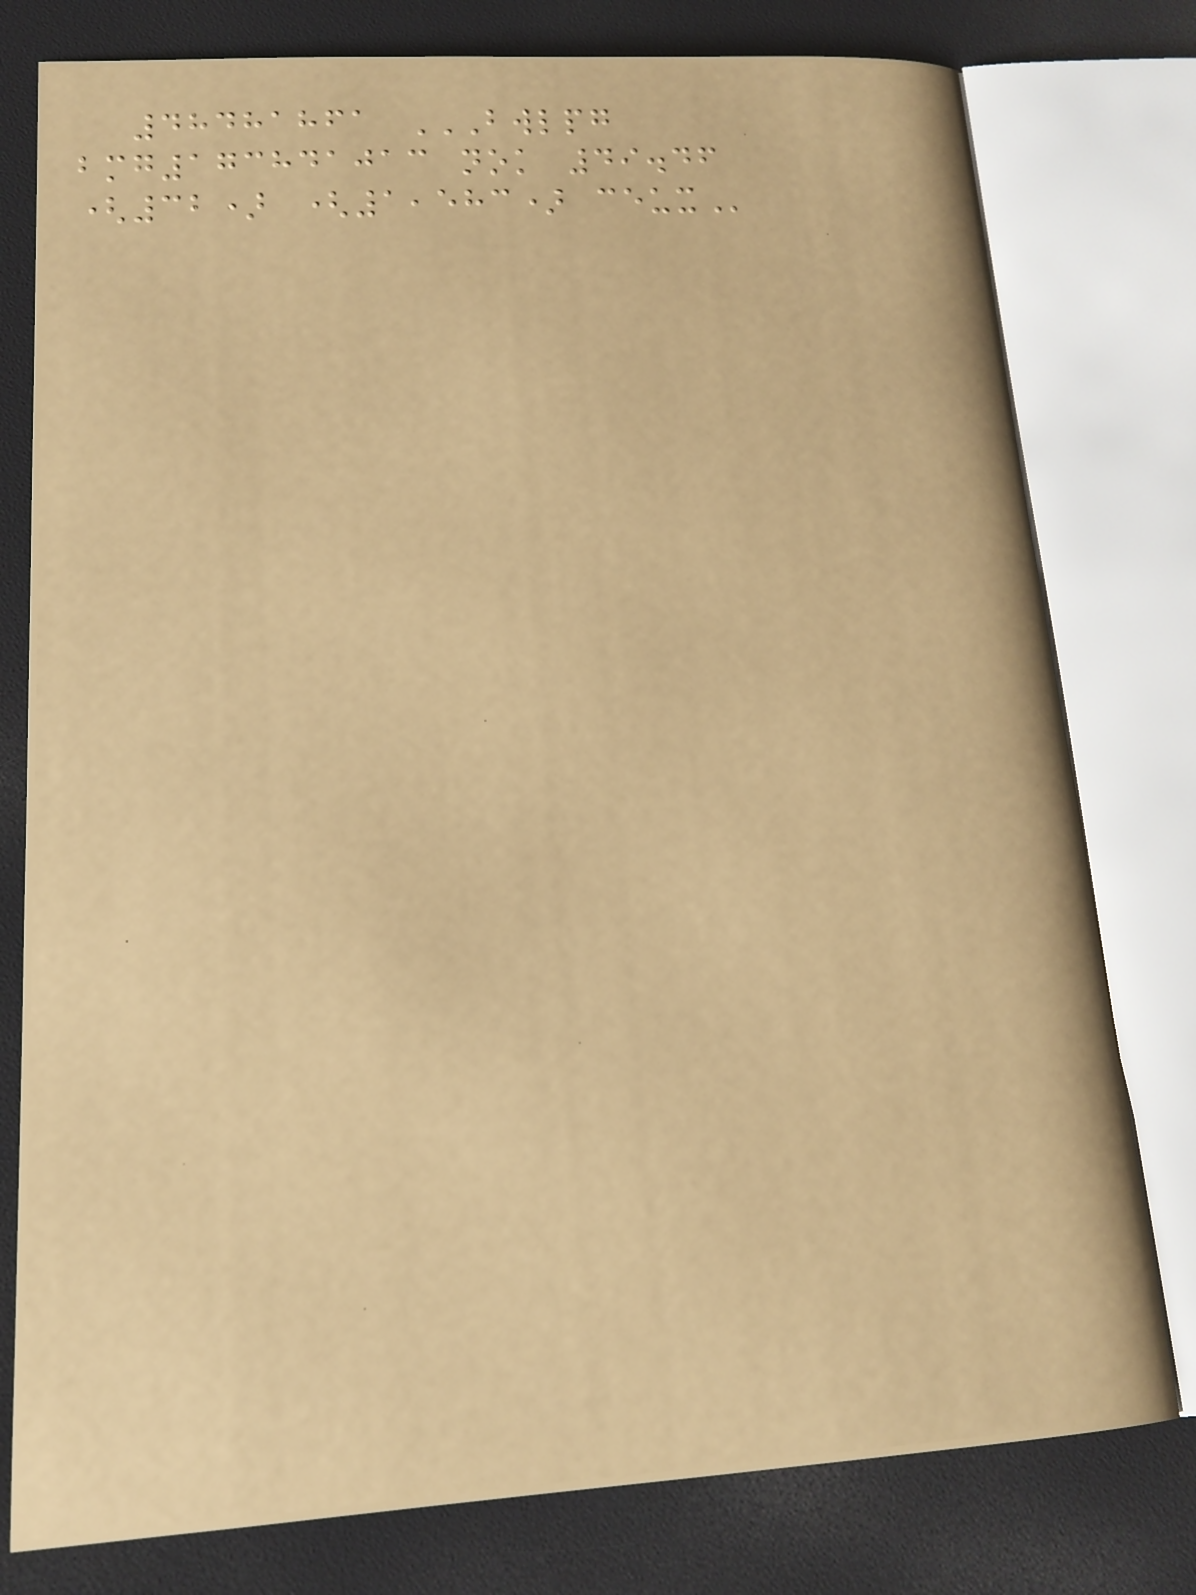48481861 BWLPG
BMG173841013 NOK 49.46
(32) (1,583) CEUX
